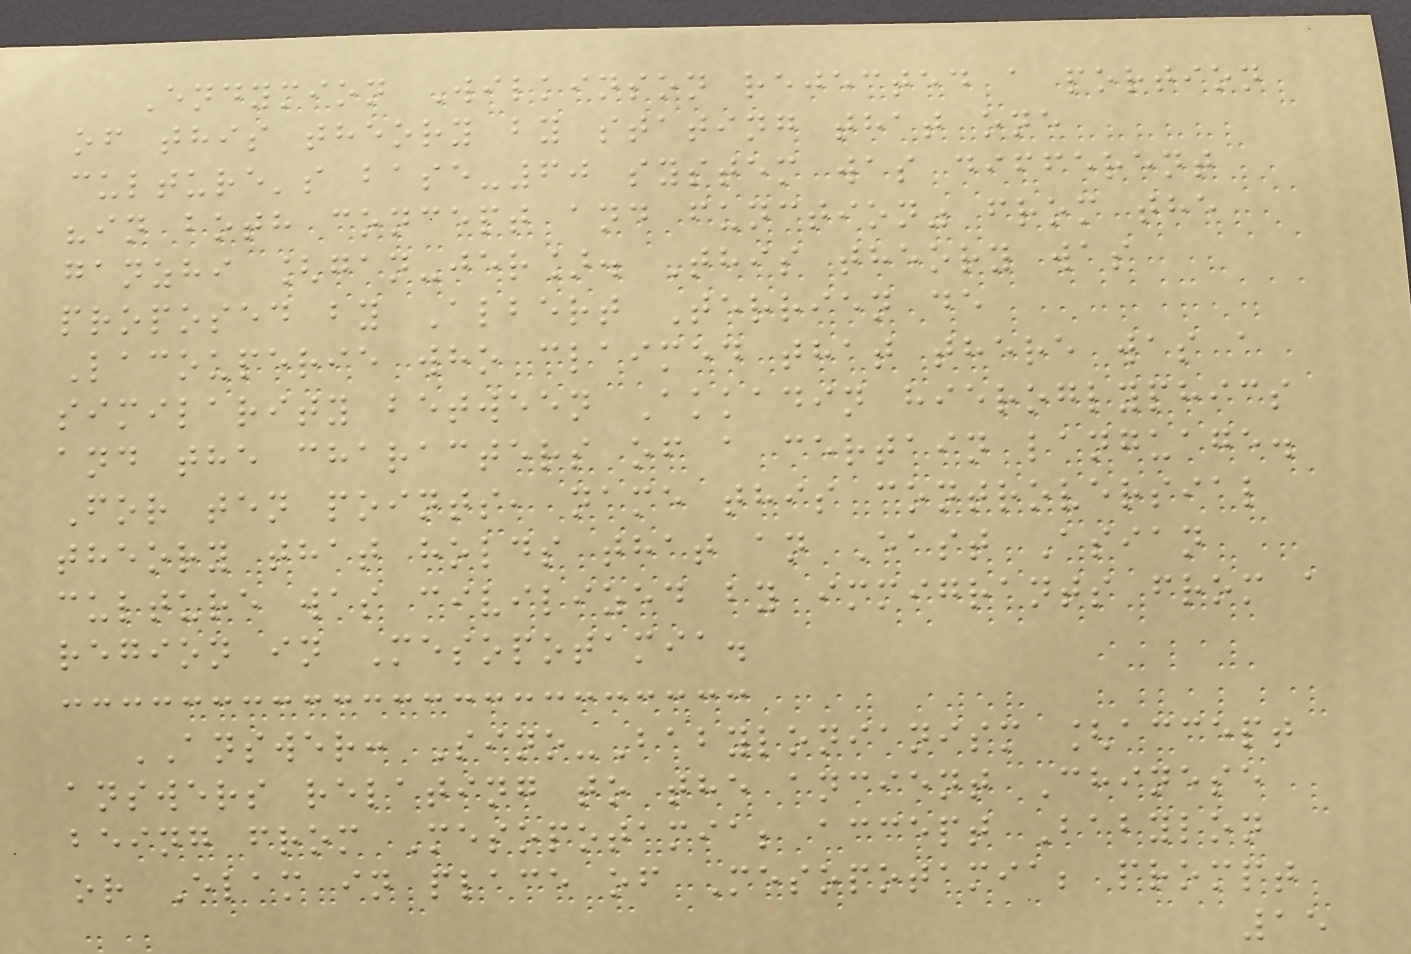Endymion Wilkinson rejected a portion
of this theory by stating that one
culture's base-60 system was different
"in both concept and function" from the
ganzhi [gan-jer]. This theory was
proposed by Albert Terrien de
Lacouperie who claimed that there was a
similarity between Akkadin hieroglyphics
and the characters of a certain language.
For ten points, name this controversial
theory that holds that an East Asian
culture was civilized by immigrants from a
region in Mesopotamia.
ANSWER: Sino-Babylonianism [accept
answers relating to the ancient Chinese
being from Mesopotamia; accept Babylon
or Elam in place of Mesopotamia; prompt
15
